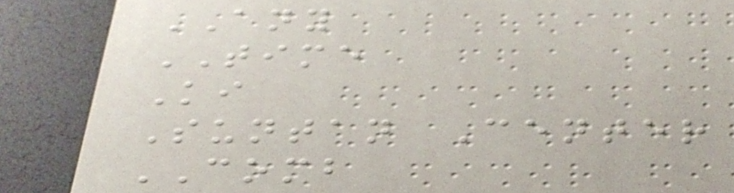ANY
TIME
Ki
Suntan Center
COMB
